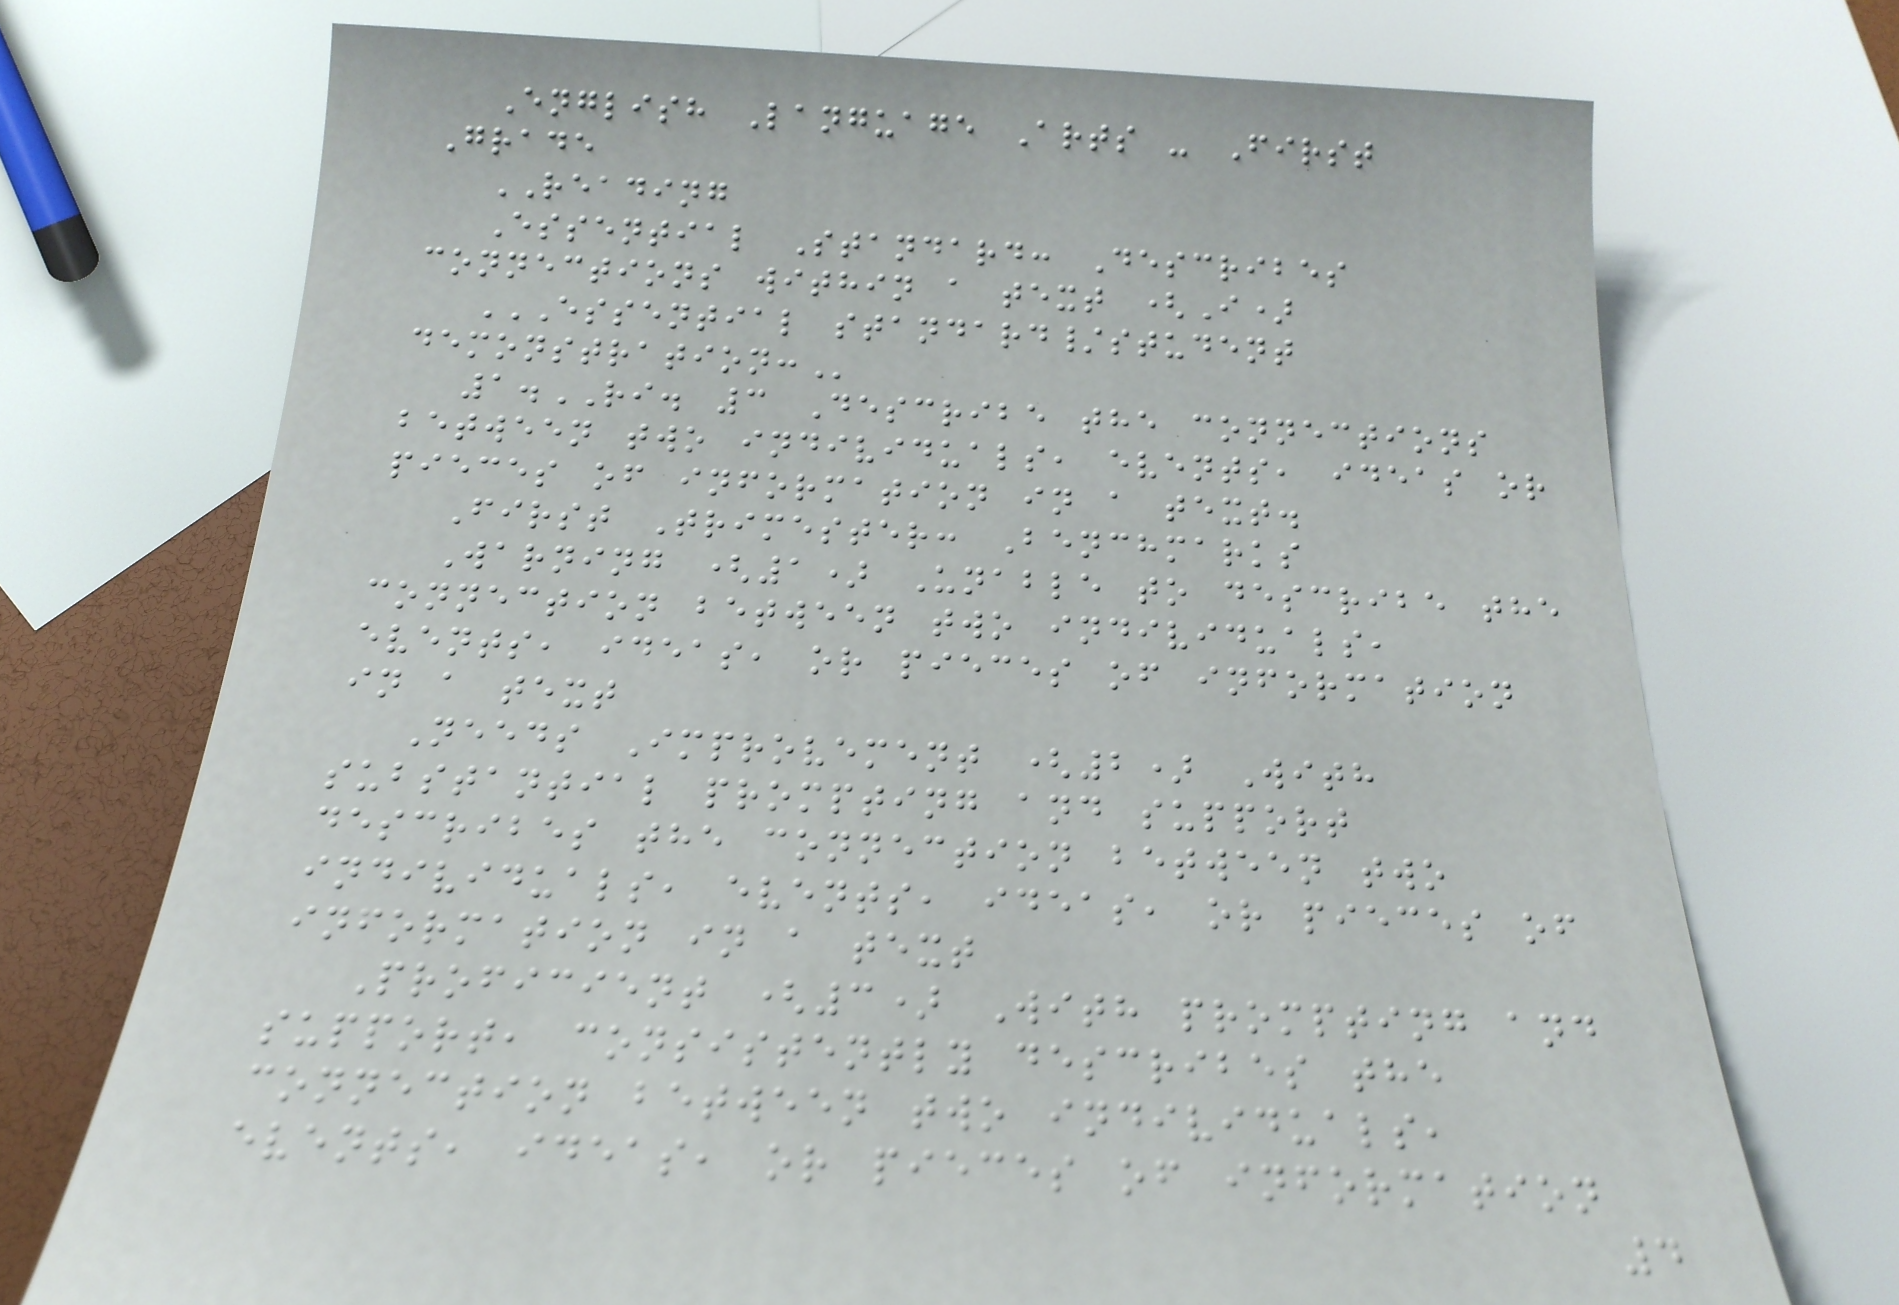English Language Arts - First
Grade
READING
Essential Standard: Describes
connections within a text (I)
ESSENTIAL STANDARD/STUDENT
DEMONSTRATION:
1.RI. 3 Describe the connections
between two individuals, events, ideas or
pieces of information in a text.
First Trimester: Benchmarks
Warning (1) Unable to describe the
connection between two individuals,
events, ideas, or pieces of information
in a text
Needs Improvement (2) With
substantial prompting and support
describes the connection between two
individuals, events, ideas, or pieces of
information in a text
Proficient (3) With prompting and
support, consistently describes the
connection between two individuals,
events, ideas, or pieces of information
4
